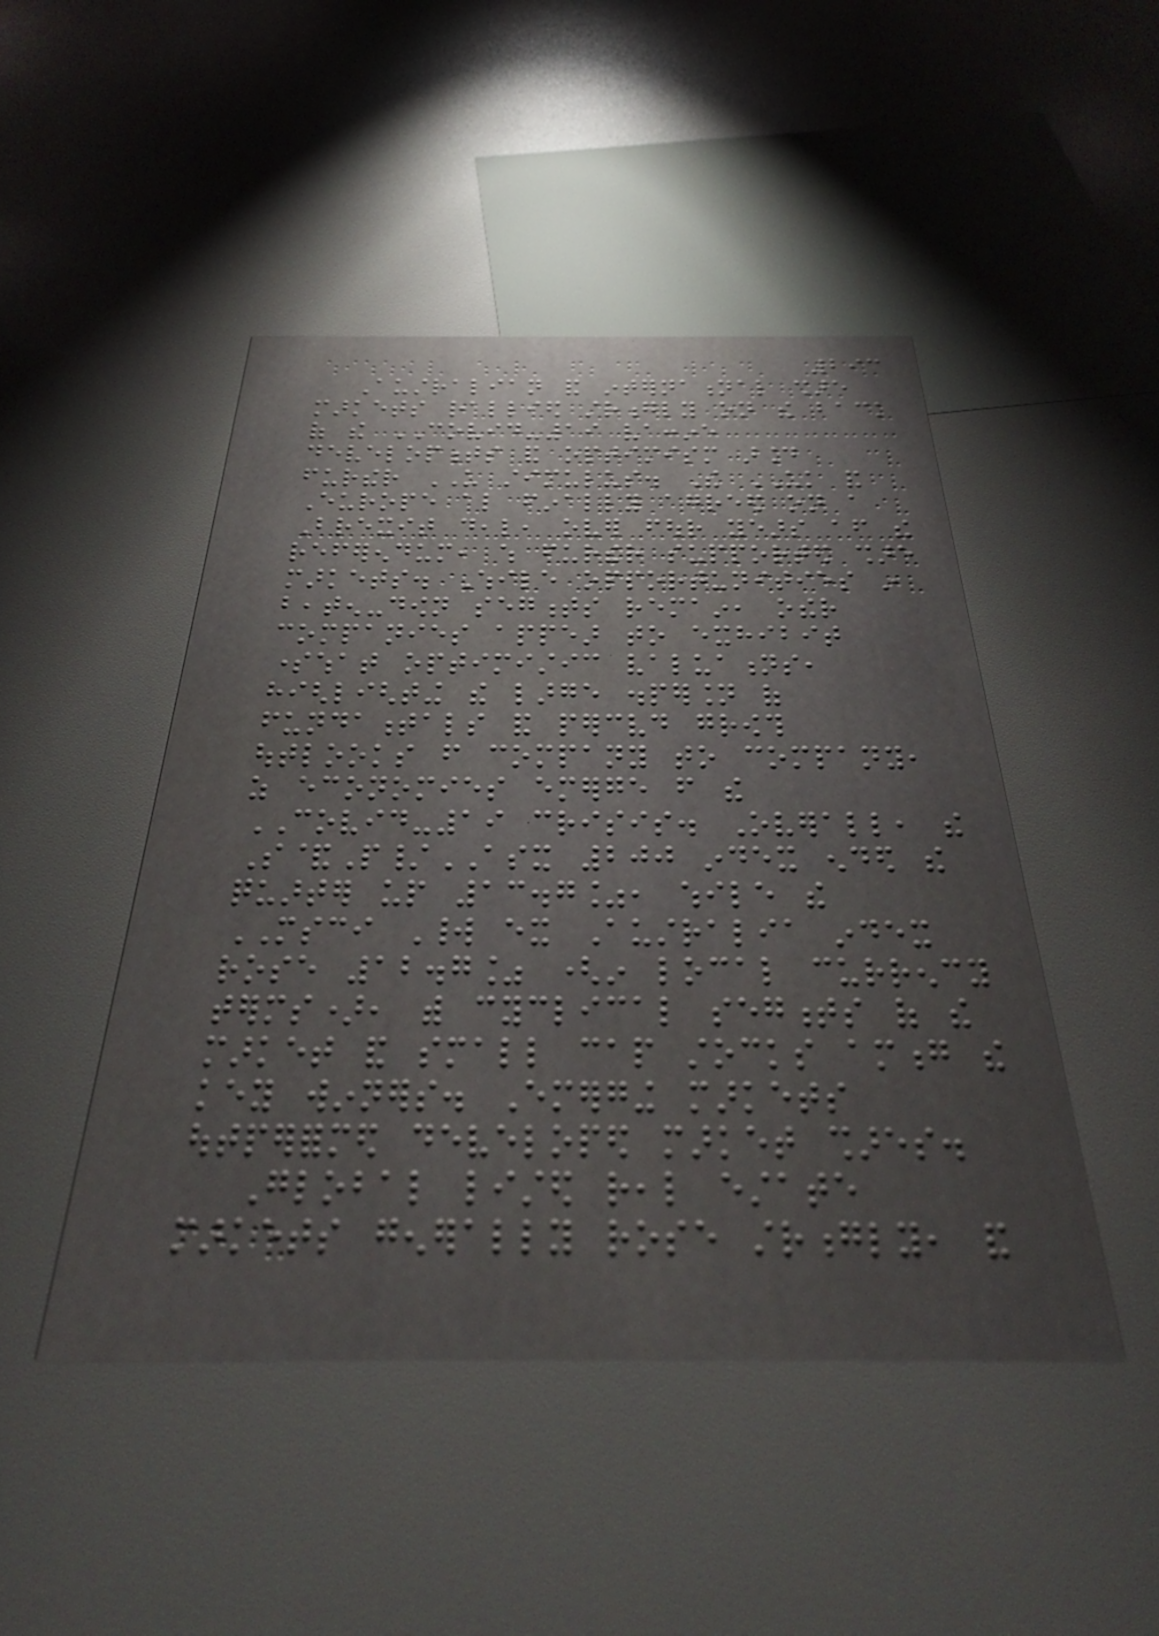293
Australian and international share
markets rallied strongly on the back
of the COVID-19 vaccine
developments and optimism around
further US stimulus. The UK and
Europe also finally agreed on a
Brexit deal, over four years after the
referendum, which further supported share
markets. While opportunities in
beaten-down segments remain, other
companies appear to exhibit
somewhat optimistic valuations,
highlighting the large dispersion of
fundamentals and perceived growth
outlooks from company to company,
as economies emerge from the
COVID-19 crisis. Overall, the
S&P/ASX 200 index ended the
quarter up 13.7%, while the
MSCI World ex Australia index
rose 12.7% (in local currency
terms), with cyclical segments of the
market and small cap stocks among the
key winners. Emerging markets
outperformed developed market shares.
Global listed real estate
markets generally rose strongly, and
